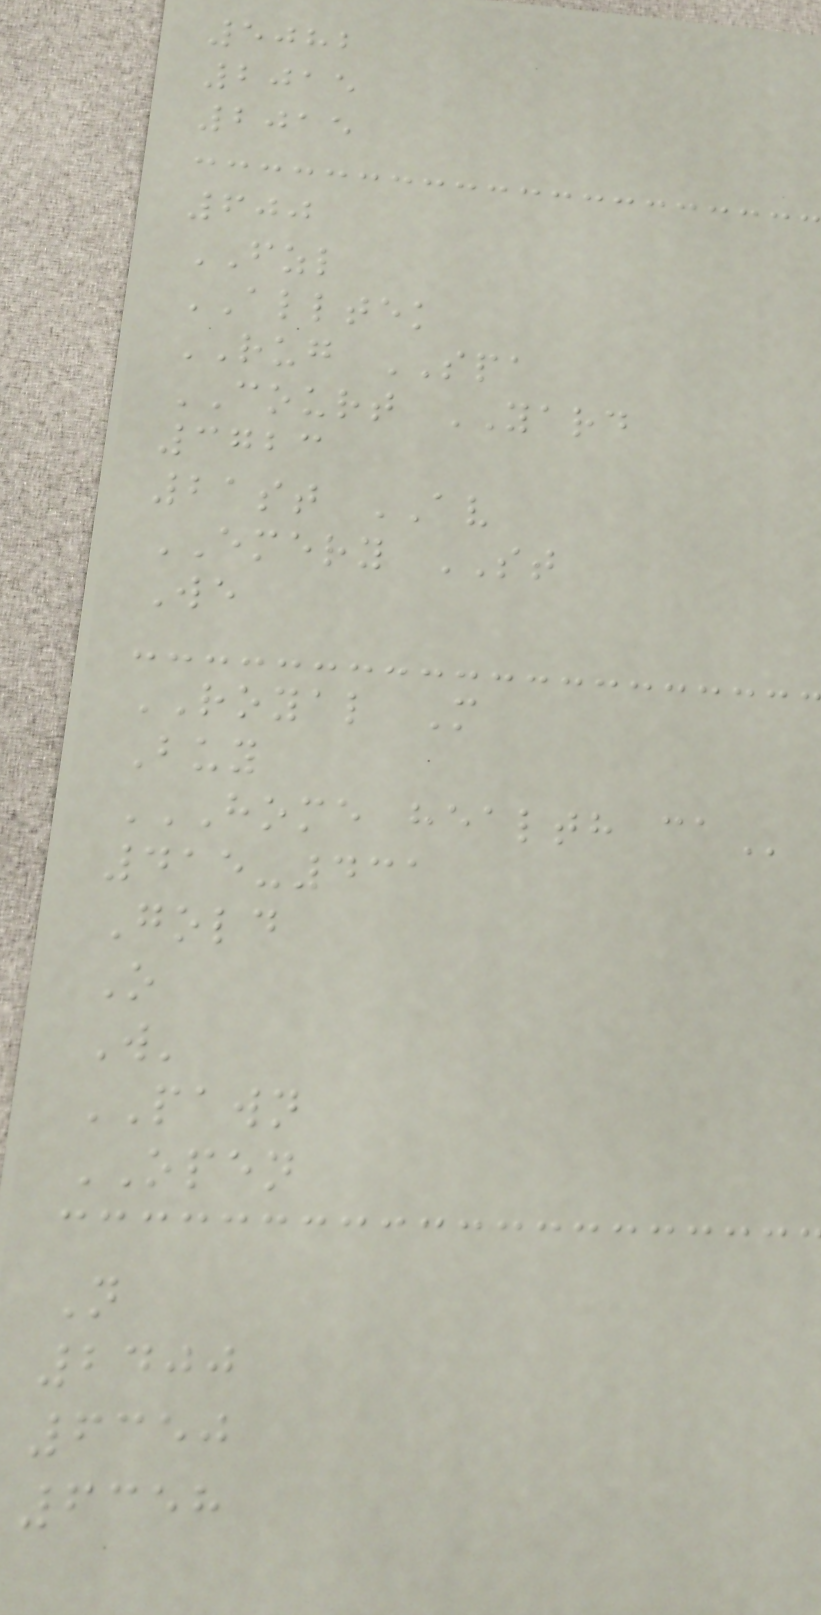5082
2015
2015
600
FZL
ALLTEK
RUG SPA
COURT YARD
3723
21st AV
EMERY ST
We
ROYAL M
Buy
HOME HEALTH CA
415-431
Gold
O
W'
PAWN
OPEN
N
2400
6350
6358
